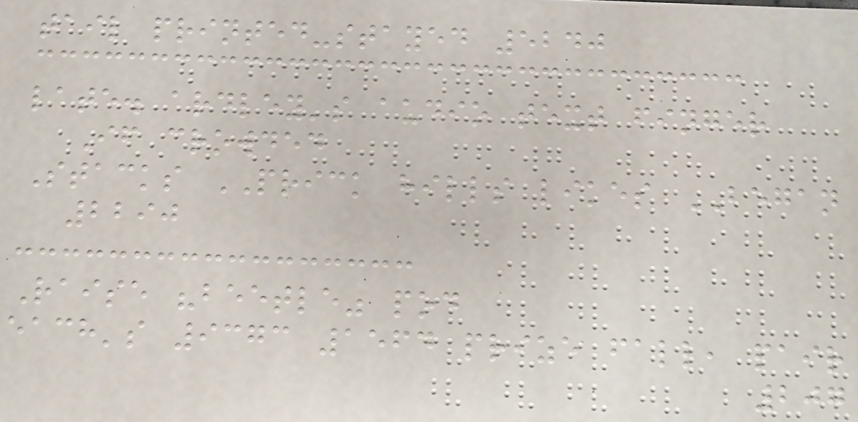tail printed-stayed 5240
late. ardley's audio text finger
If crowded
Stacks PRICK hills likes BEGAN
2290
Raise "beetle" pod
each's 9373 1564 prize fall, pair
207
